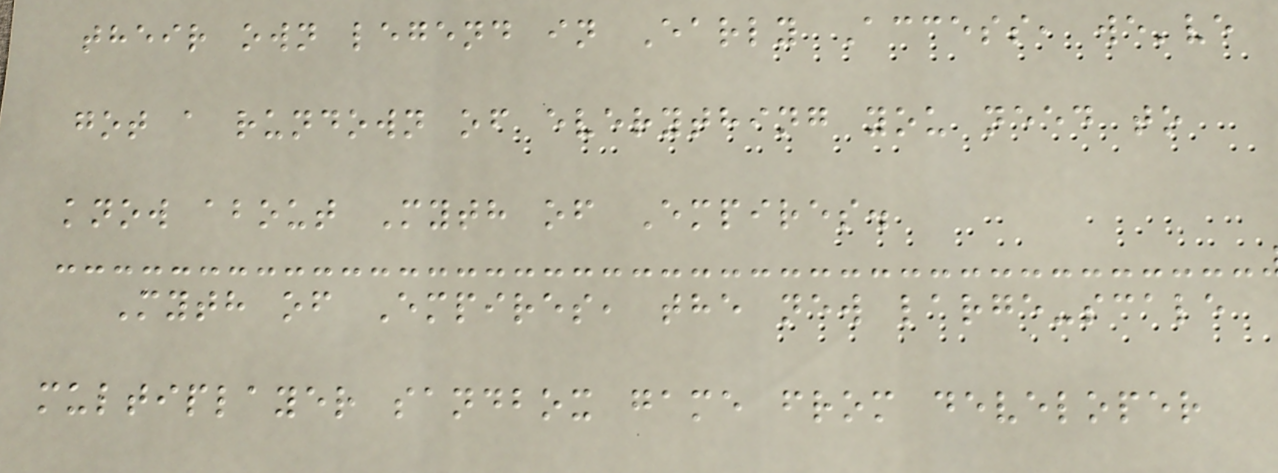their own legend in Early Access, we've
got a rundown of everything you need to
know about Myth of Empires.
Myth of Empires, the new large-scale
multiplayer sandbox game from developer
